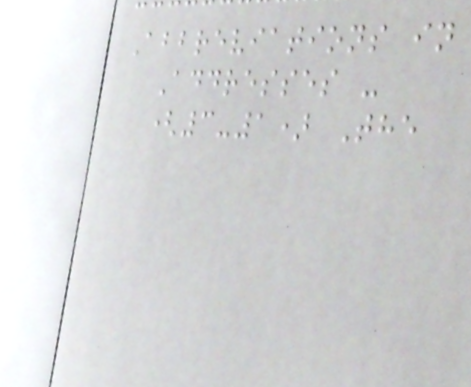Abbreviations in
Addresses -
(3-1) The
